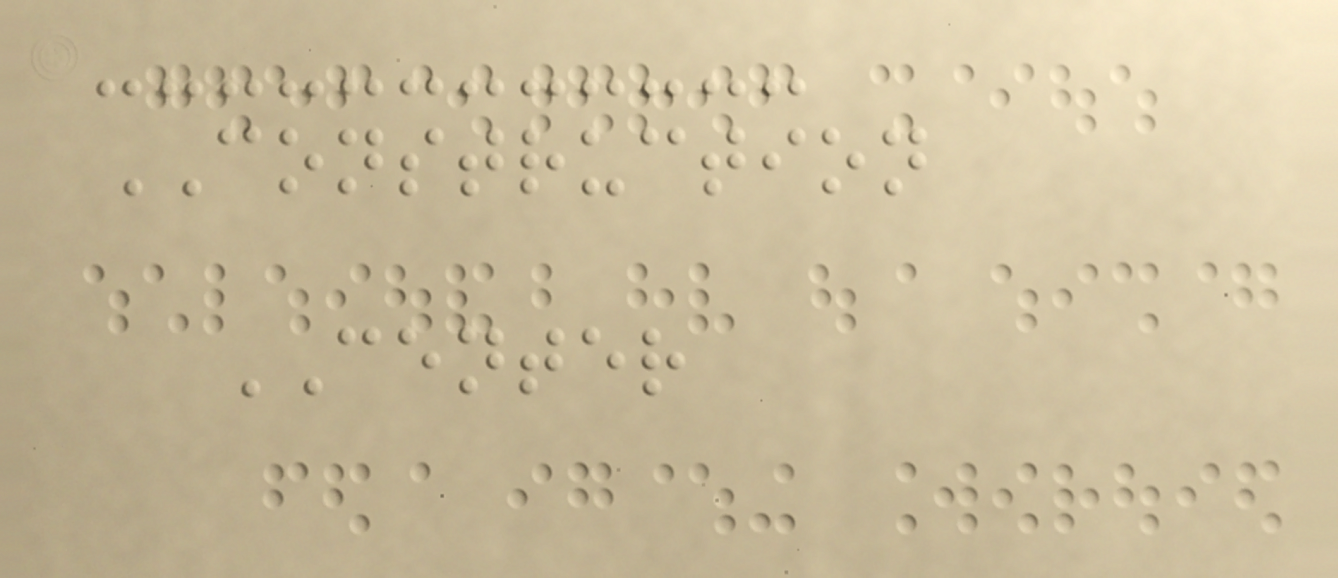CONSTRUCTION
CENTER
